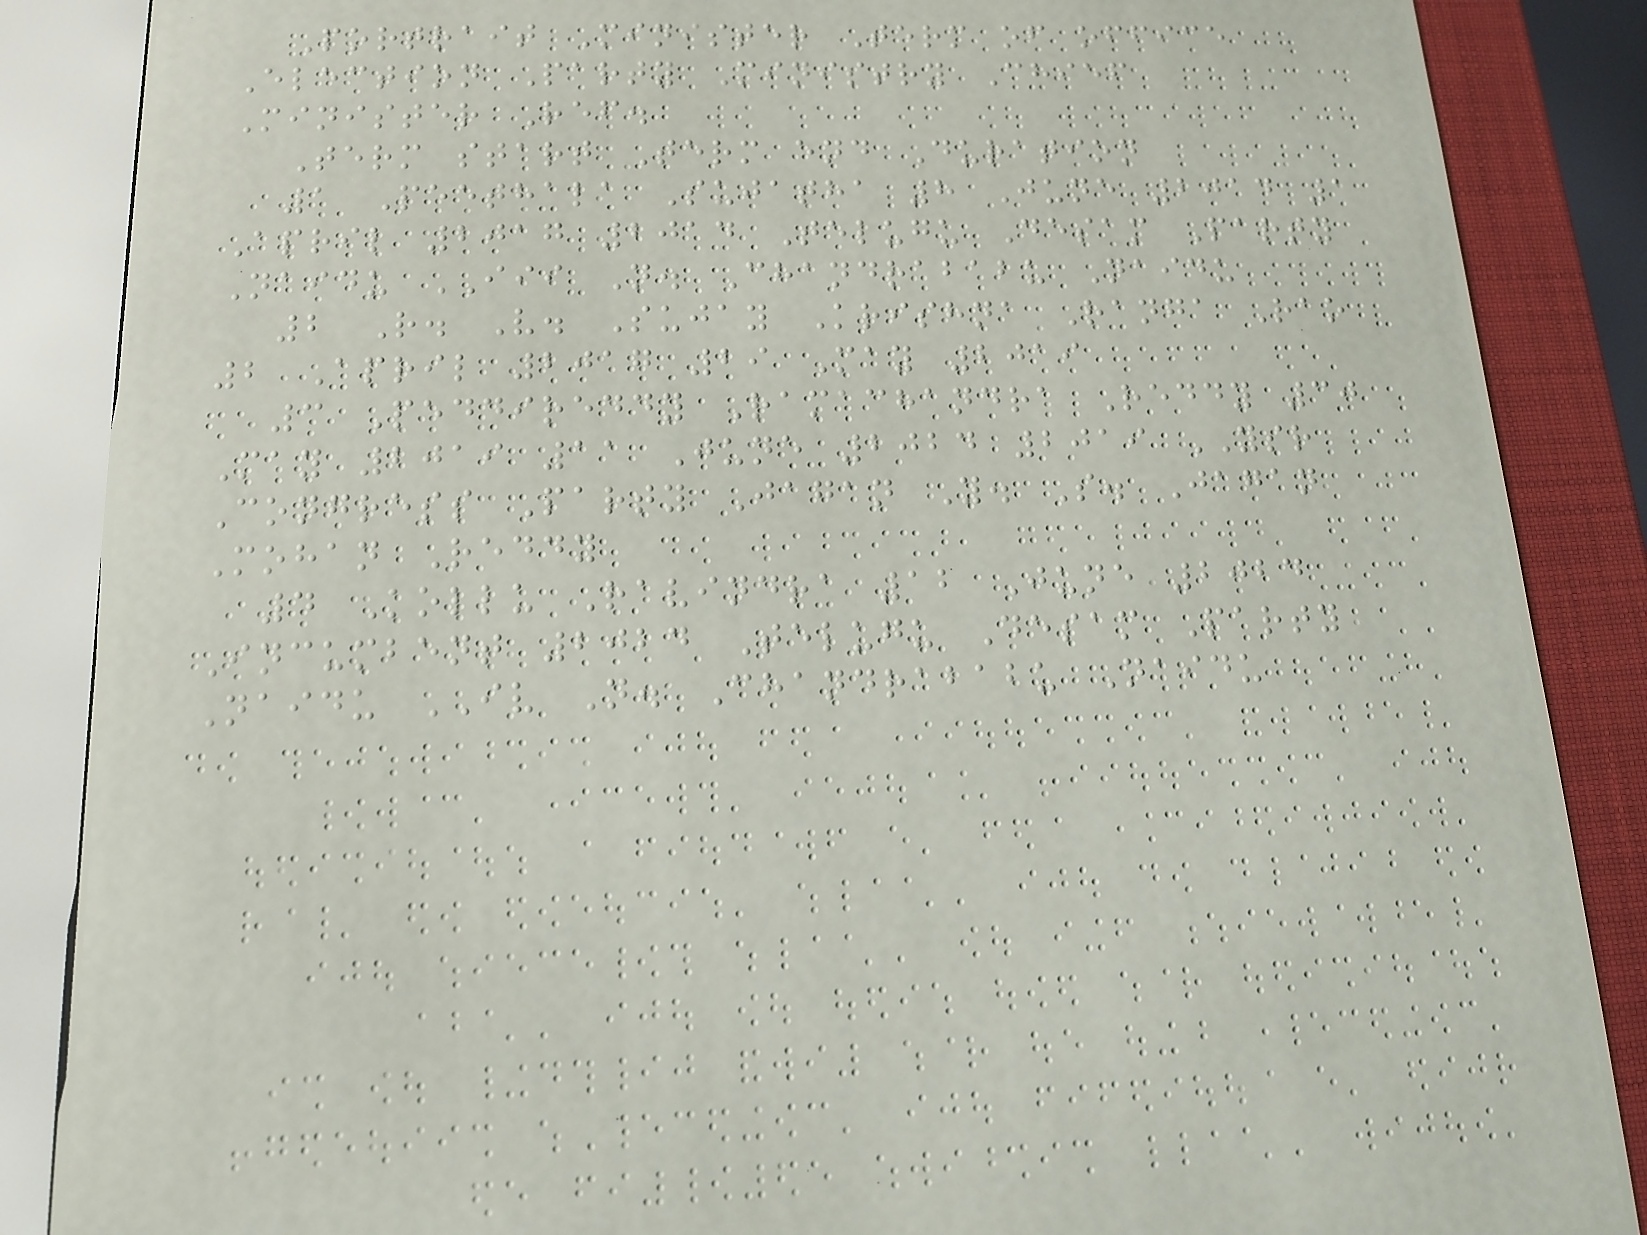Portrait Minister Term of office
Election Party Ministry Chief
Minister Ref.
Term start Term end Duration
1 Peethala Sujatha 8 June 2014 1
April 2017 2014 Telugu Desam Party
Naidu III N. Chandrababu Naidu
2 R. V. Sujay Krishna Ranga Rao
2 April 2017 29 May 2019
3 Peddireddy Ramachandra Reddy 30
May 2019 11 June 2024 2019 YSR
Congress Party Jagan Y. S. Jagan
Mohan Reddy
4 Kollu Ravindra 12 June 2024
Incumbent 2024 Telugu Desam Party
Naidu IV N. Chandrababu Naidu
